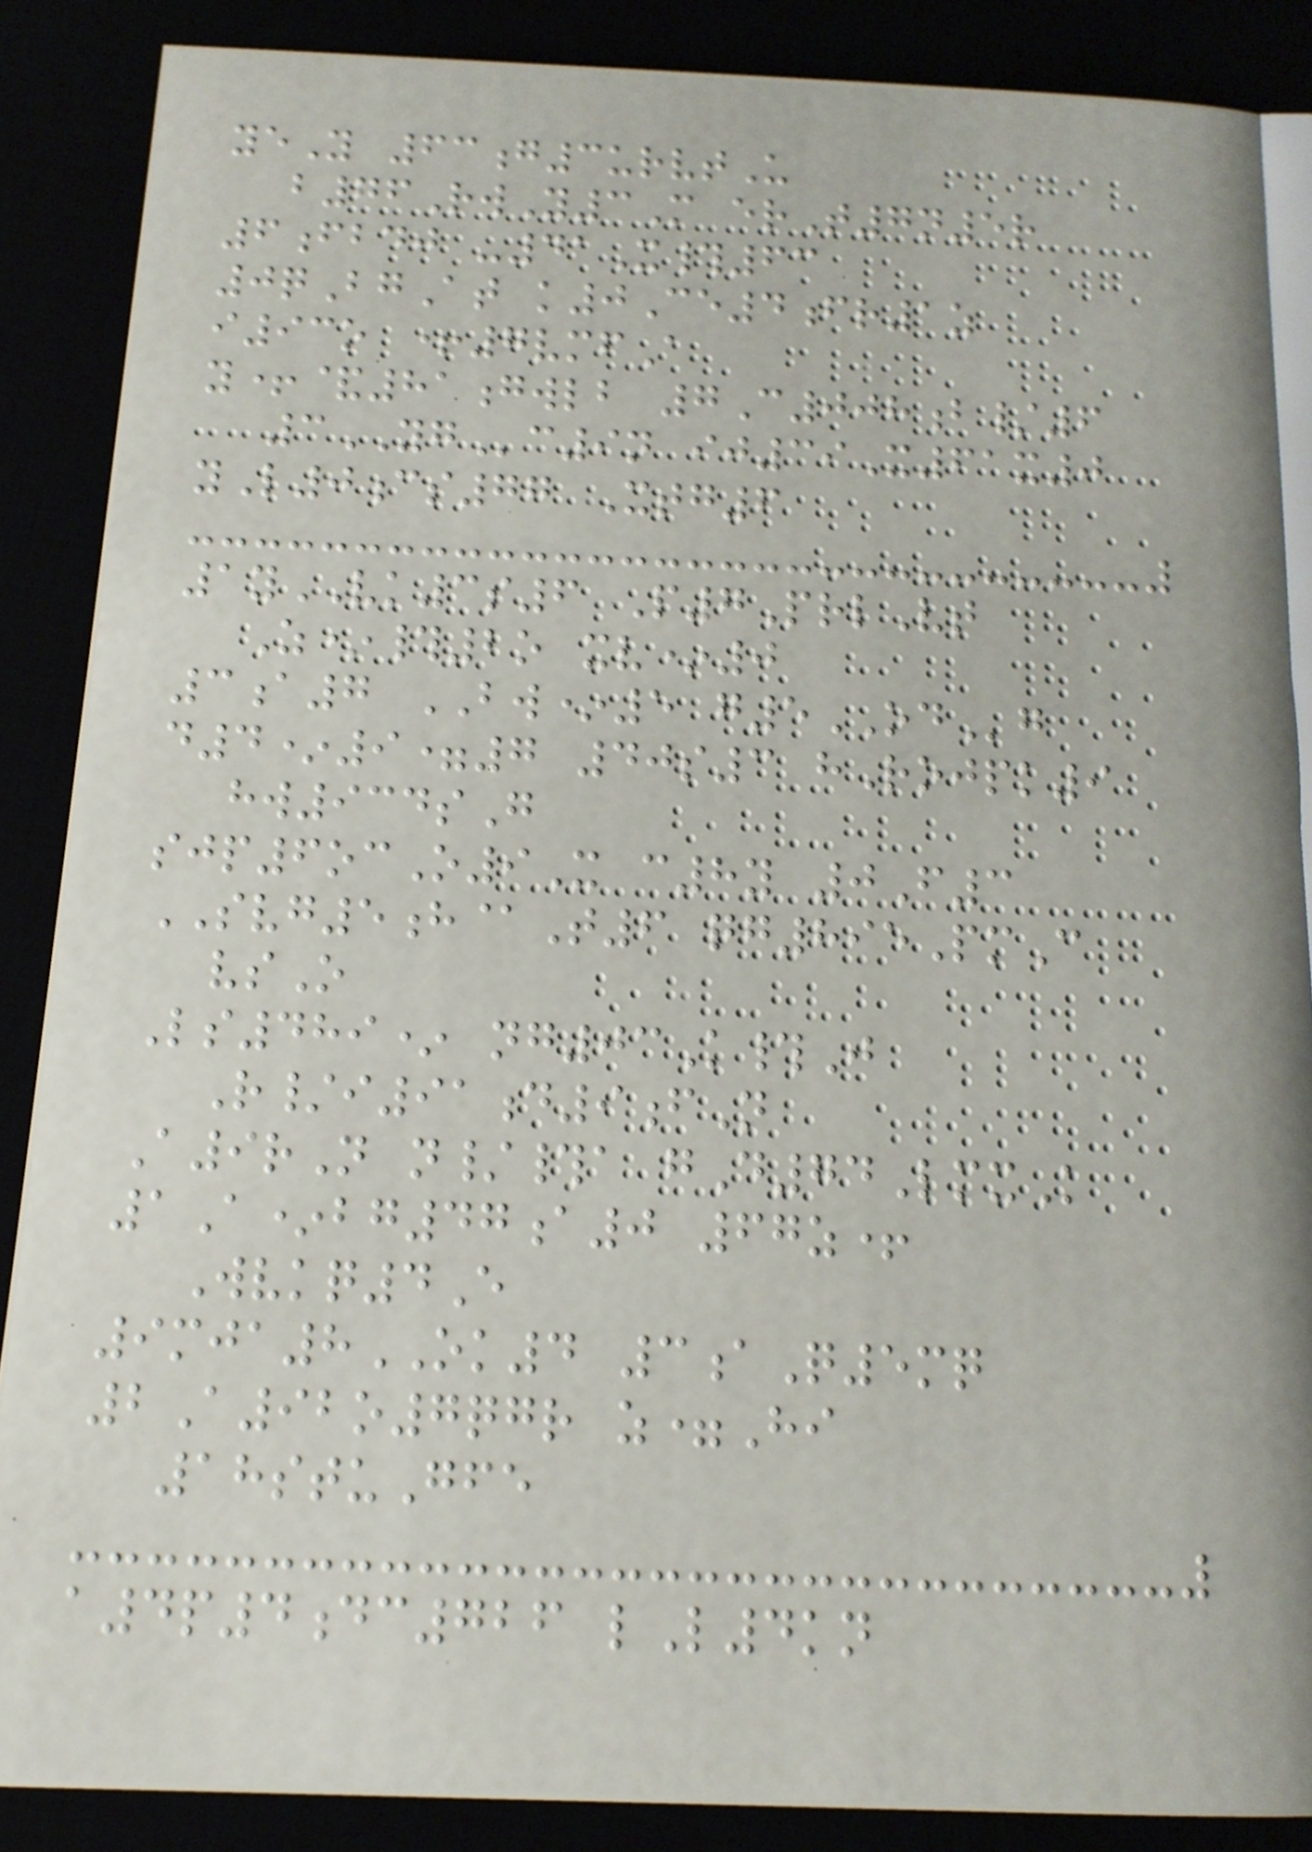yeY 63g3urvtU
b76RwY3M erT7n5r
6fbdj -41X#63
0qBgAt k0Ce4fr1z
i93o +7vmfA
y+&81gwlb 7C008b/6
3YGc9n ij39X61x0
yL0cs77 Xtg6
1yVK3s6 P7PrlVt
Z*#2o xv*0
3a7 BW*5 g5ODg
d4*9=7 40s3 hRojpk9
hw934sG
sjp6ocO9X c8y 0F3
SVG5h@T6 qg895PmC
vsO
Ls489* ng03K#J
R/i91d9fN
A9rN n/#a gD74LmxK
1A*bg47a0 67z+
Wvkq4E
9mja8OK4 3aQ5mq
2A92o7qgr z=Hi
18stuGfe
a4p4dc726 lL4kn
